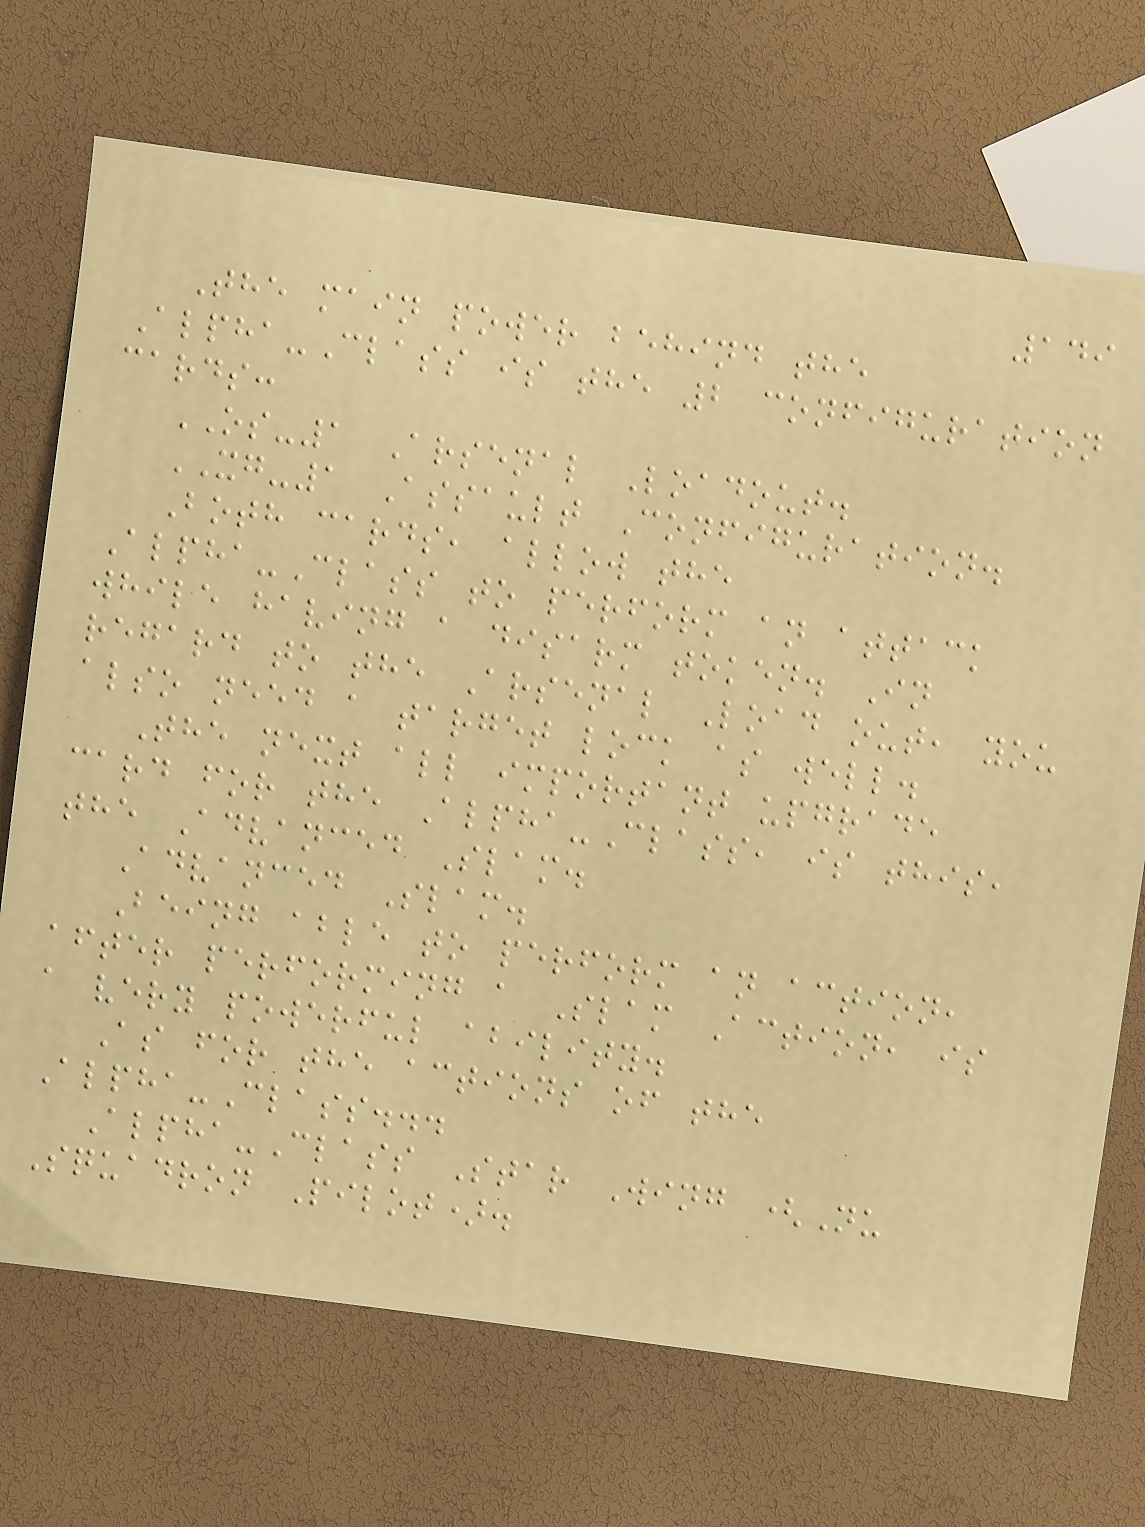149
The main power behind the
Alpha-Class is the 2 configuration
cards:
OS-1 Arsenal Loadout.
XG-1 Assault Configuration.
Both cards, allow the
Alpha-Class to perform an attack
while having a disarm token. In
regard to the Arsenal Load out, you
also need a target lock as well.
The next all important upgrade
card for the Alpha-Class, is this,
the Advanced Slam.
Advanced Slam.
Being able to perform an action,
after performing a Slam Action, is
a very powerful ability.
As for the actions of the
Alpha-Class...
Alpha-Class Star Wing (Nu
Squadron Pilot).
